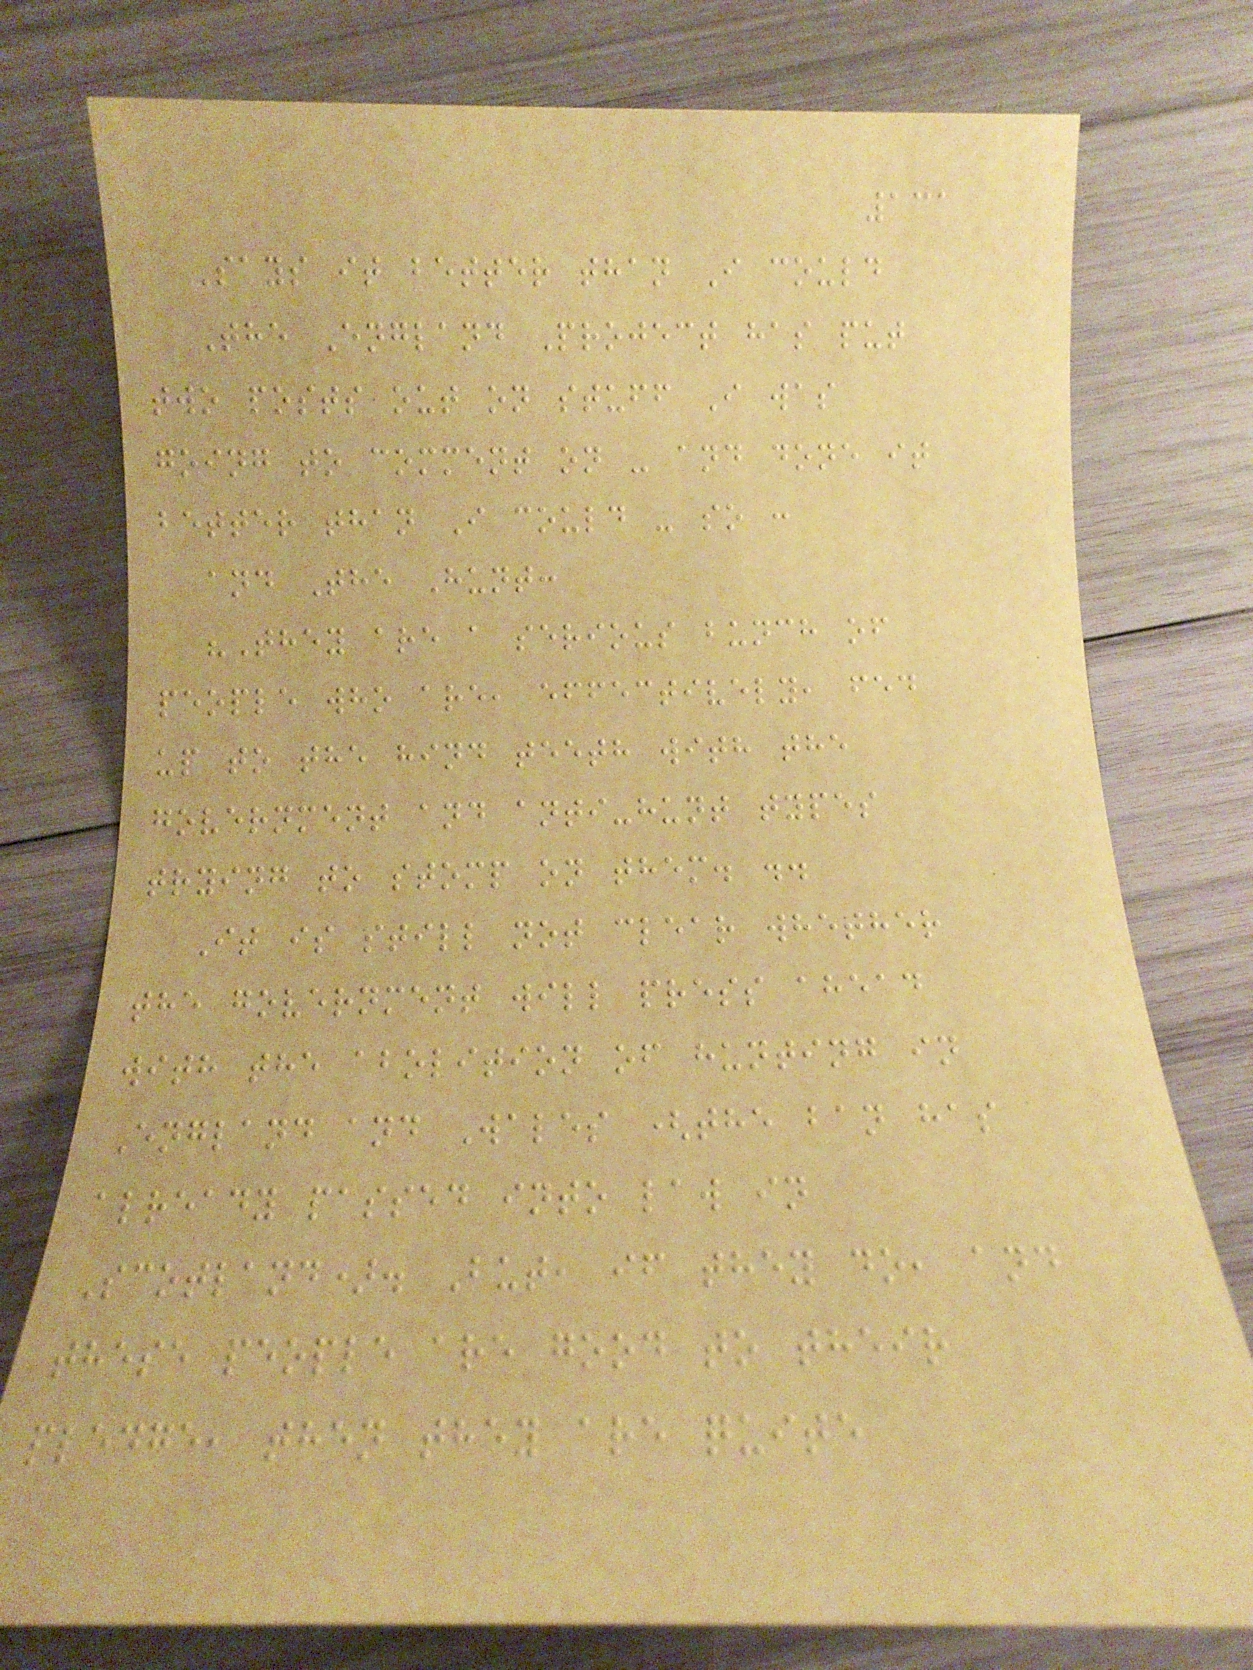131
Says it better than I could
The England Project has put
two posts out on stuff I was
going to comment on - and done it
better than I could - so :
and The Hunt:
"They are a serious bunch of
people who are, effectively, fed
up to the hind teeth with the
government and anti-hunt types
trying to stomp on them. ..
It is still not clear whether
the government will press ahead
with the abolition of hunting in
England and Wales (the ban has
already passed into law in
Scotland). But, if they do, and
these people are good to their
pledge, then they are quite
